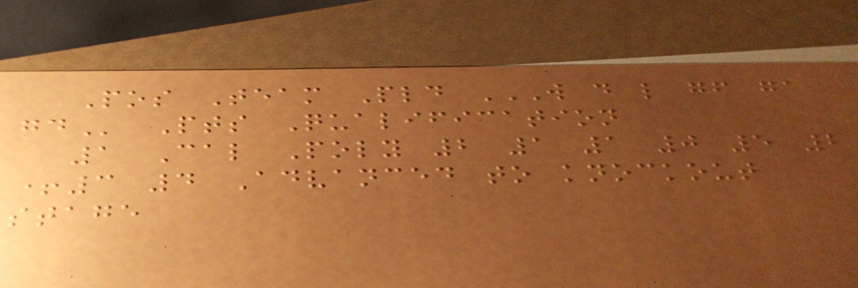Pos Team Pld W D L GF GA
GD Pts Qualification
1 Cal Poly 2 1 1 0 5 2
+3 4 Advanced to knockout
stage
